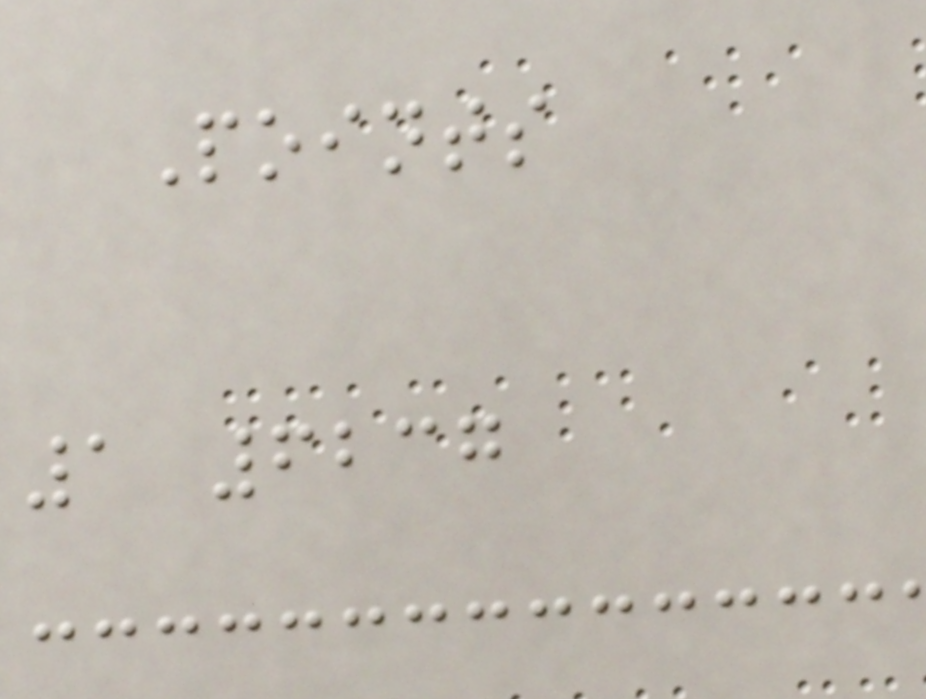Points
1 6237
